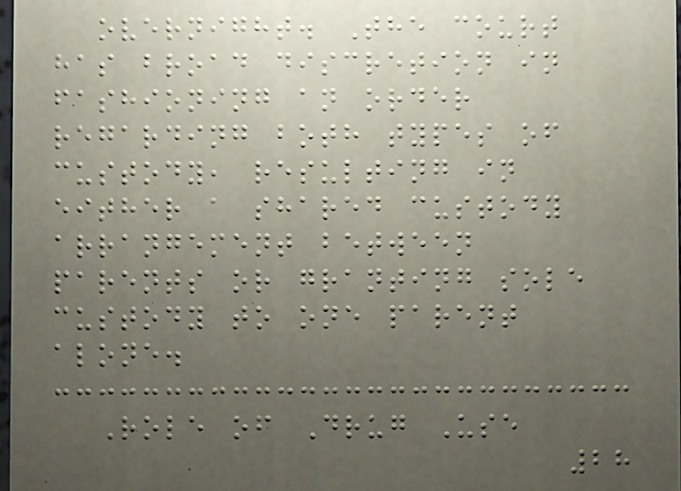overnight. The court
has broad discretion in
fashioning an order
regarding both types of
custody, resulting in
either a shared custody
arrangement between
parents or granting sole
custody to one parent
alone.
Role of Drug Use
28
